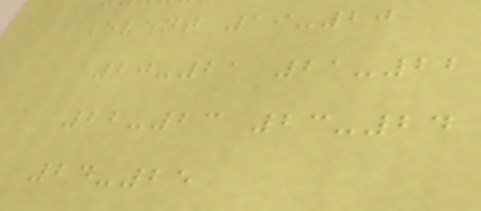Event 19-20
20-21 21-22
22-23 23-24
24-25
